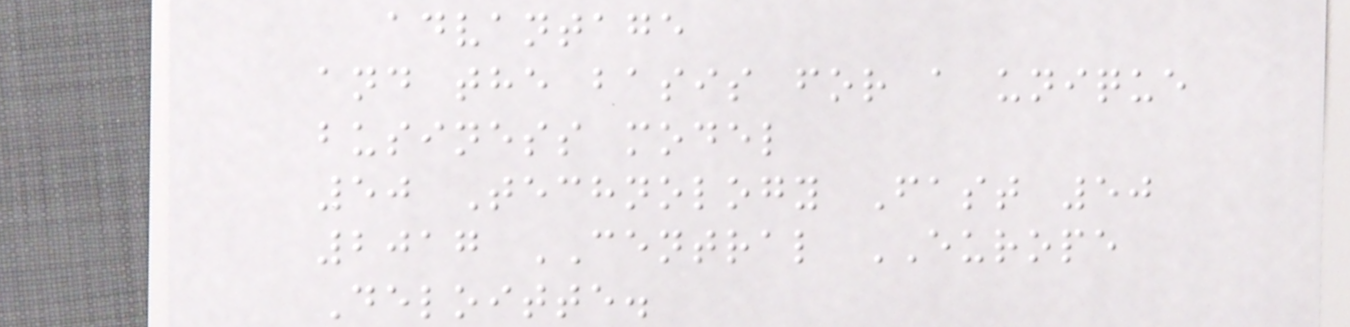advantage
and the basis for a unique
business model
50 Technology Fast 50
2017 CENTRAL EUROPE
Deloitte.
